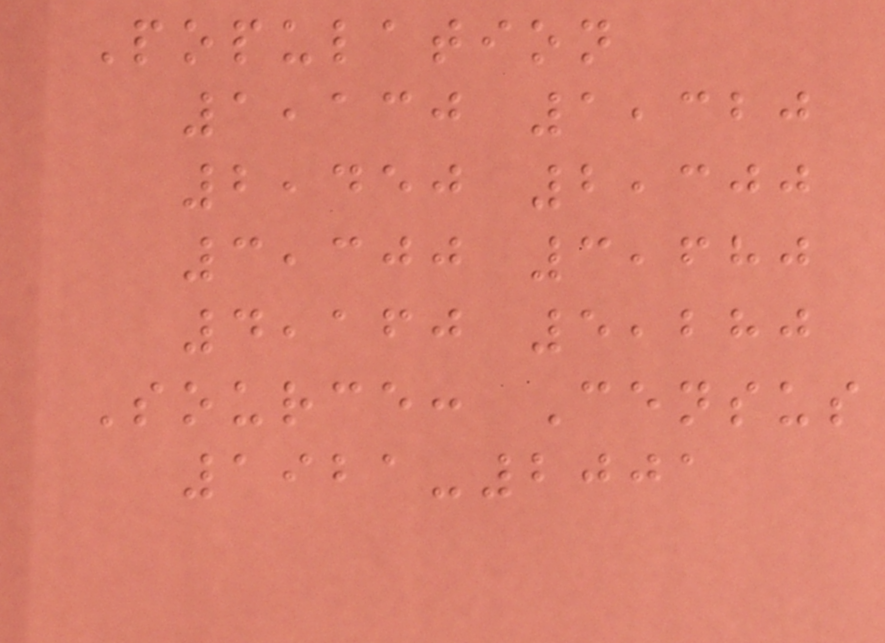Population
1,130 1,320
2,450 2,300
3,300 3,680
4,160 5,280
Source: Census
1921-2001
